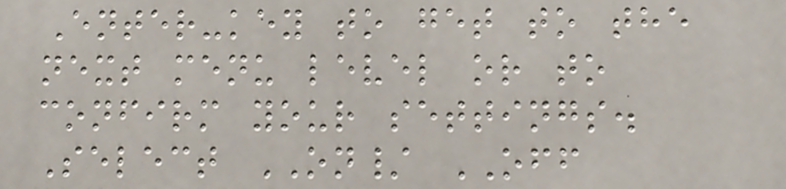Enter-key to get to the
next menu level or to
confirm your settings.
Select ON/ OFF
